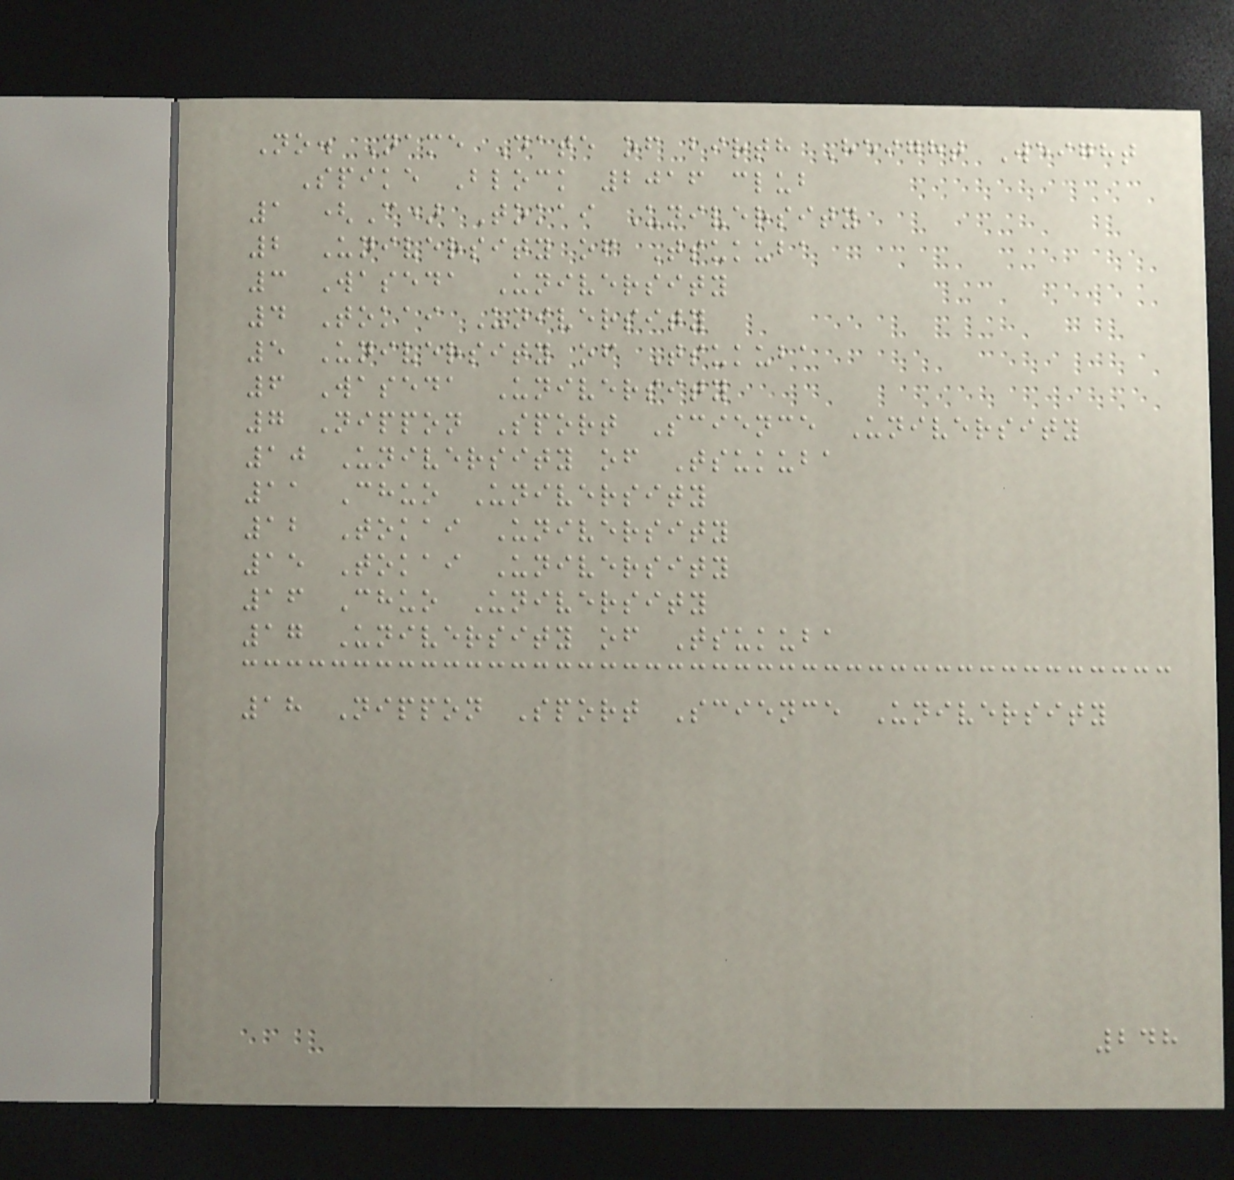No. Name Date of birth Height Weight
Spike Block 2016 club
1 (C) Tokai University
2 University of Tsukuba
3 Waseda University
4 Tokai University
5 University of Tsukuba
6 Waseda University
7 Nippon Sport Science University
10 University of Tsukuba
11 Chuo University
12 Tokai University
15 Tokai University
16 Chuo University
17 University of Tsukuba
18 Nippon Sport Science University
248
